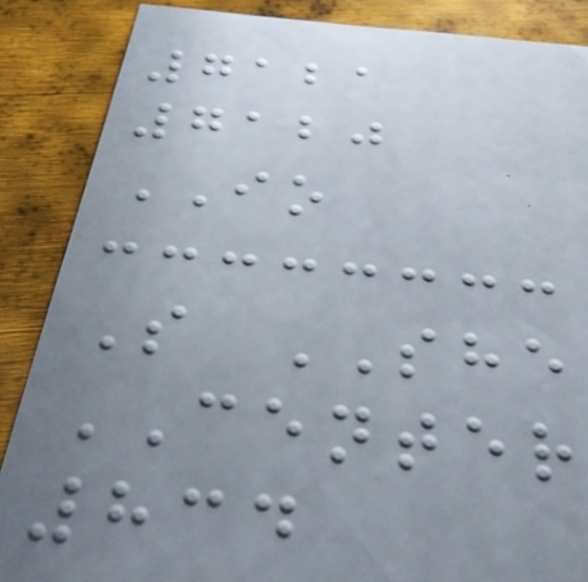7121
7120
IO
S SHE
CENTER
834
